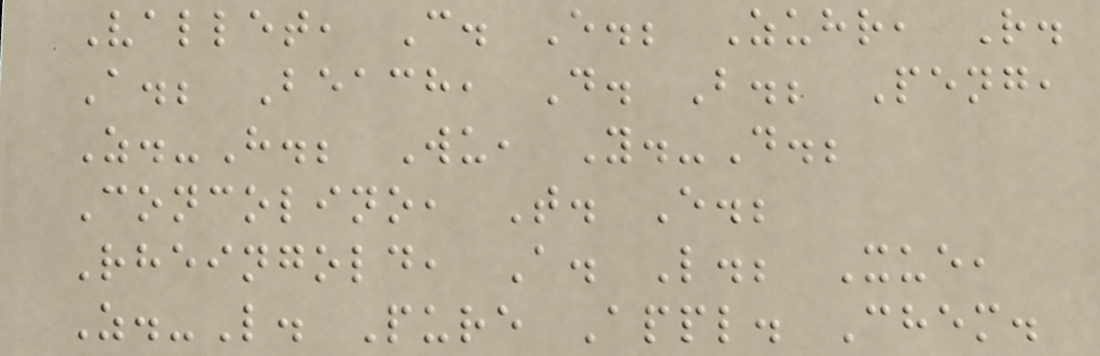Vallet, C. E.; Zuhr, R.
A.; Beach, D. B.; Peng,
Z.-H.; Wu, Y.-D.;
Concolino, T. E.;
Rheingold, A. L.; Xue,
Z.-L. Pure Appl. Chem.
